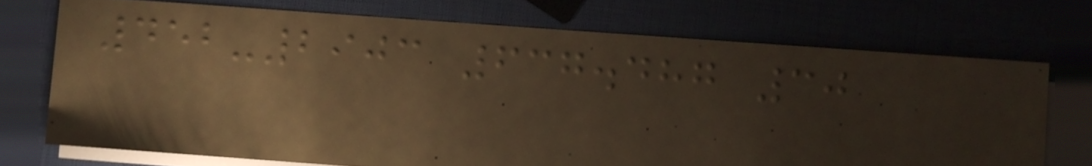452-2903 637.487 30
